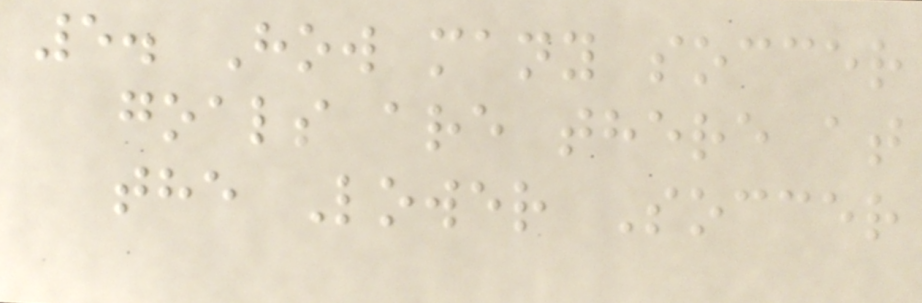5. How many soccer
goals are there at
the Lower Soccer
